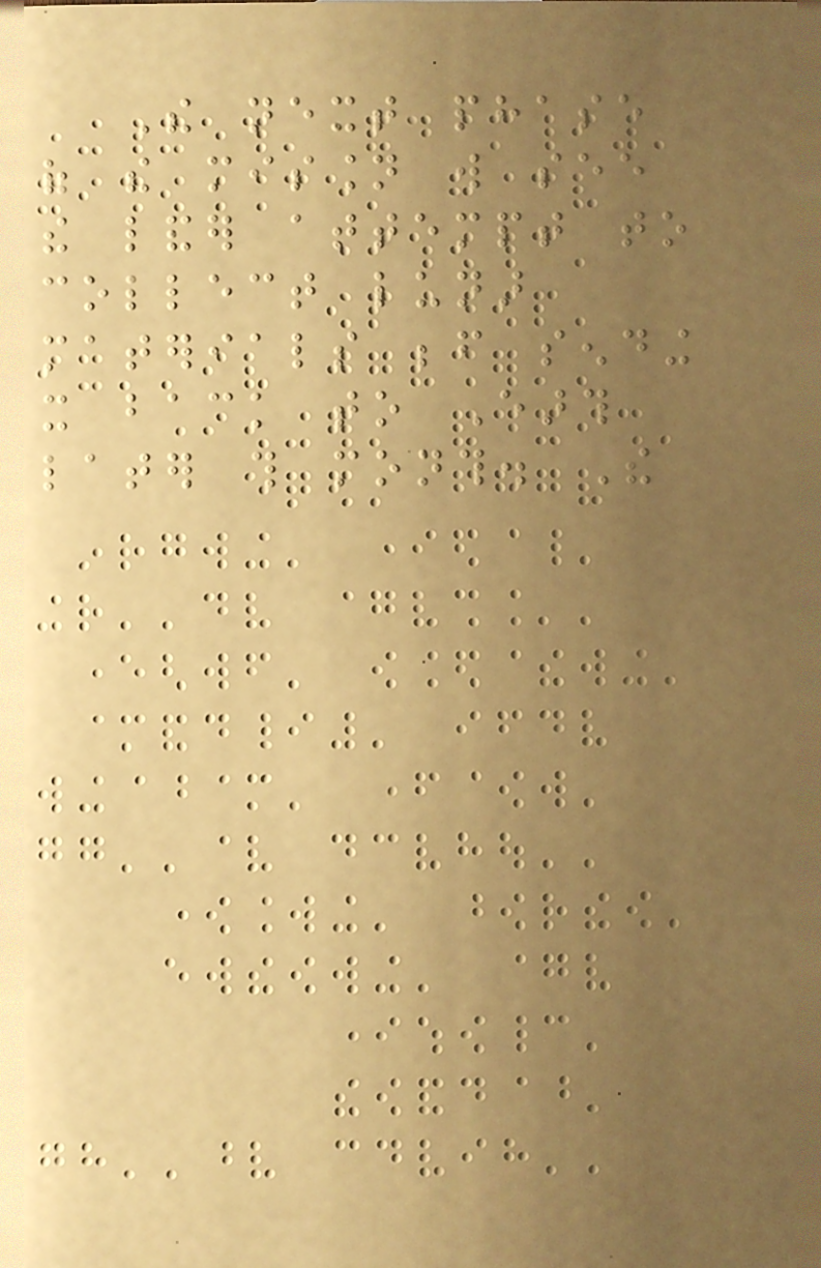The next phase
of the mission will see
the lander attempt to
collect lunar
materials before sending
it back to Earth
later this month. The
